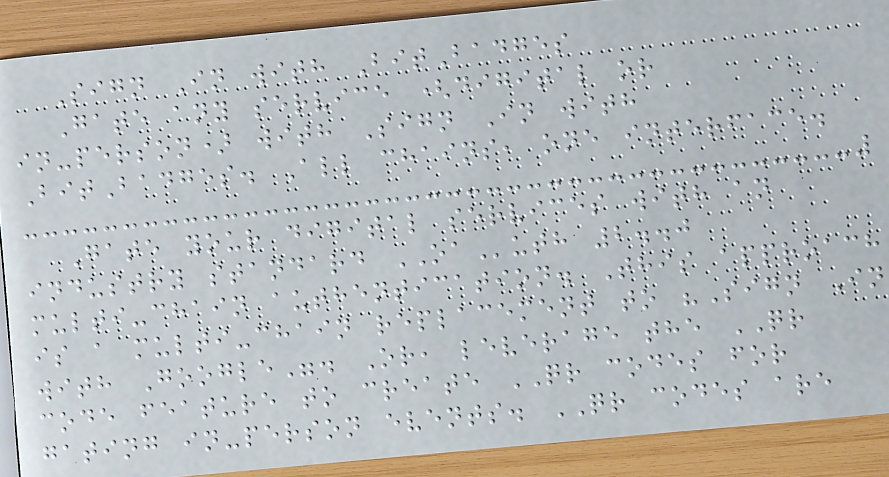Sign In with BitBadges
Gate any service (digital or
in-person) with Sign In with
BitBadges. All chains, one interface.
Gate your digital services with an
industry standard OAuth 2..0
multi-chain authentication. This approach
is a multi-chain replacement to "Sign In
with Google". Or, leverage the QR
code feature to create QR codes for
gating in-person events. QR codes are
